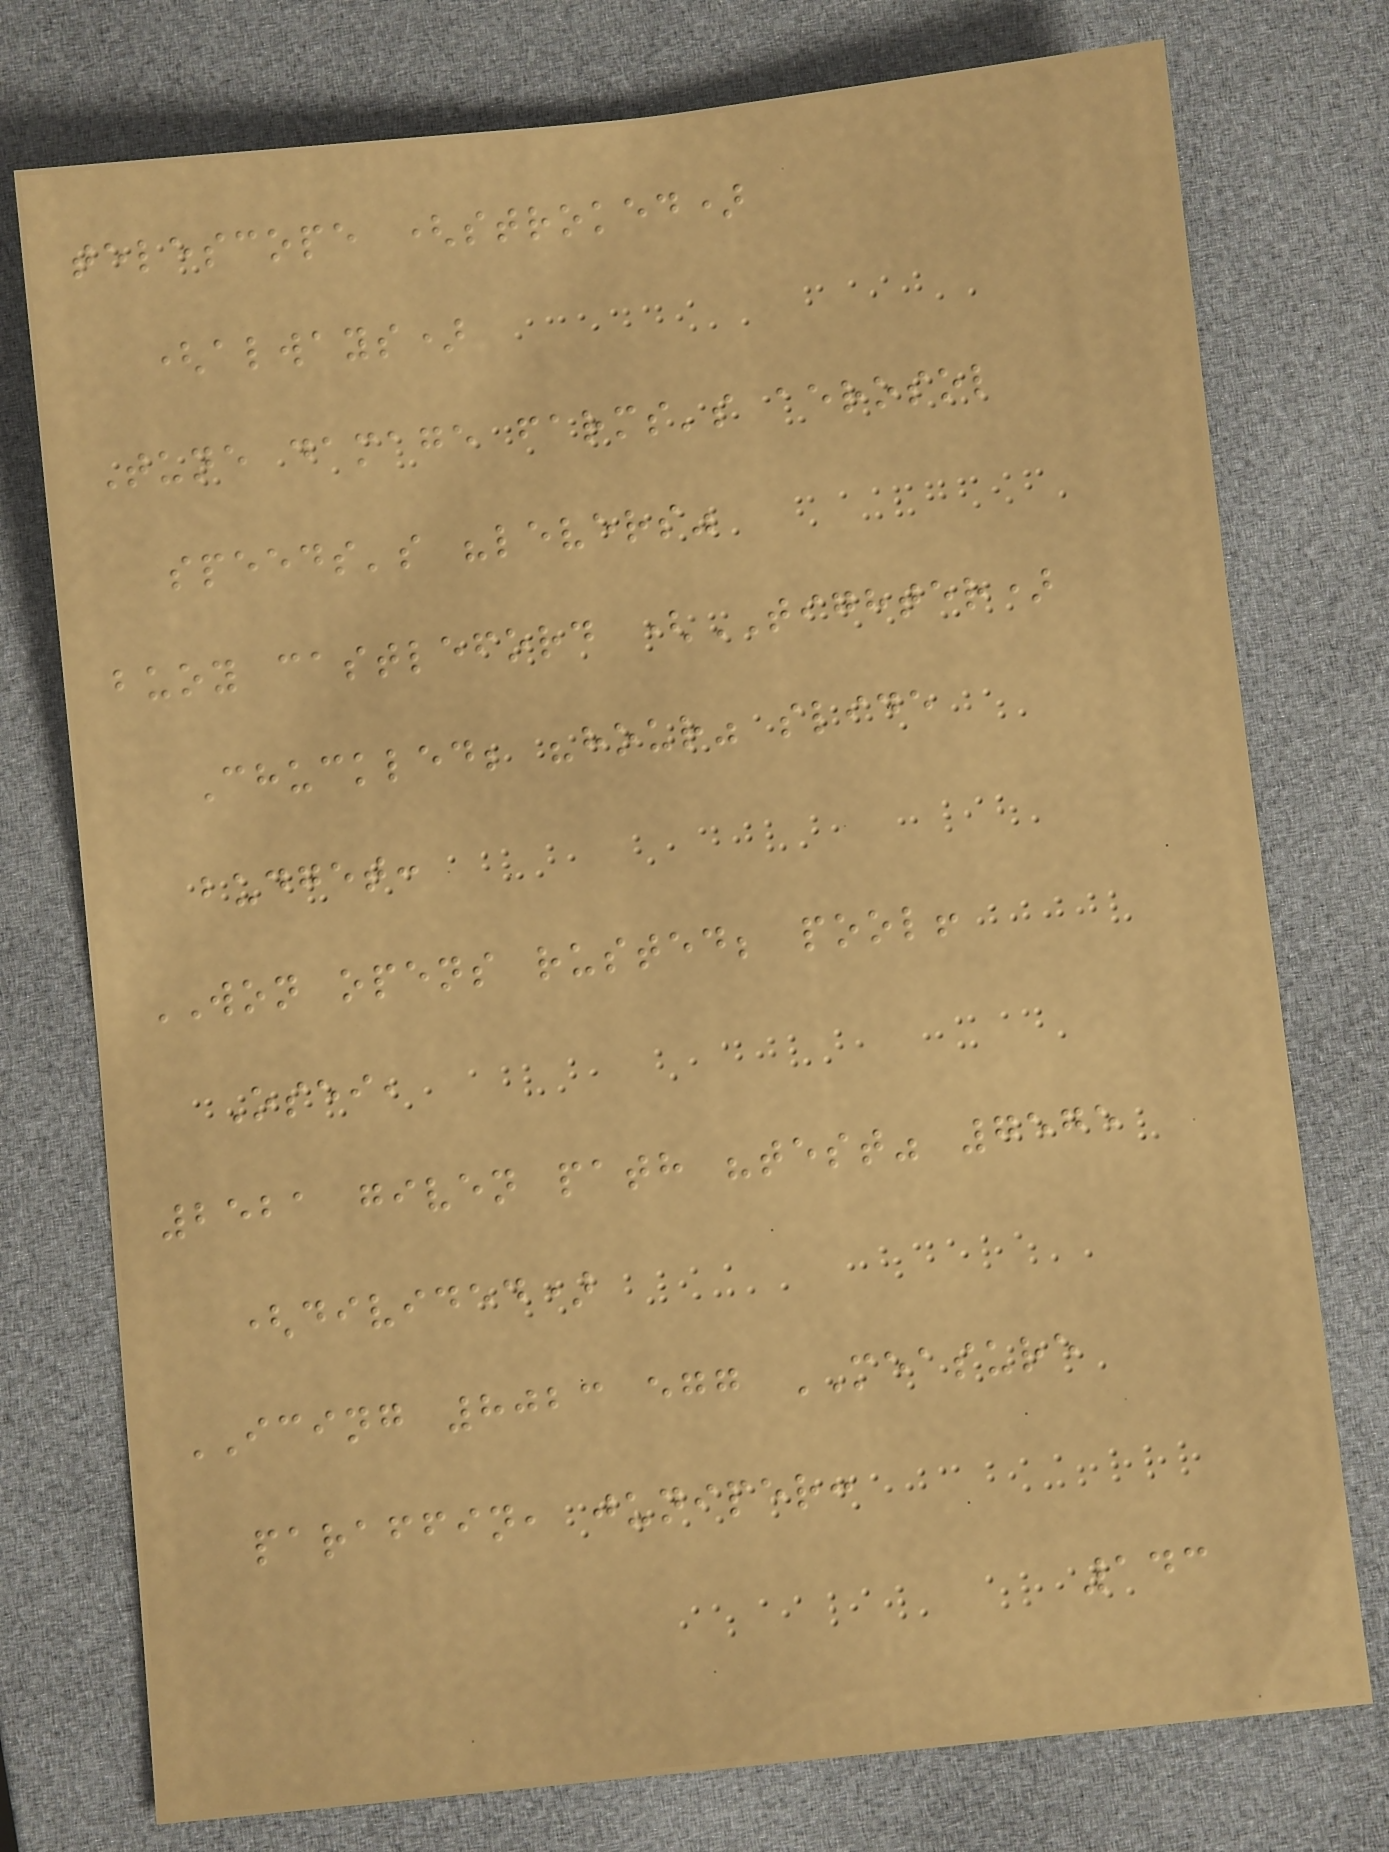telescope (stroked)
(always)
Tune damage farms's aerosol
speeds's "levers"
buoy castleford (TIGHTER)
Chuckled; "hour" slide
budget:
WON opens rusted; pool!
Osei,
2521 given path "test" 7575
(divided)
ICING 8023 egg MEASURE
paraffin, juniper:
143
